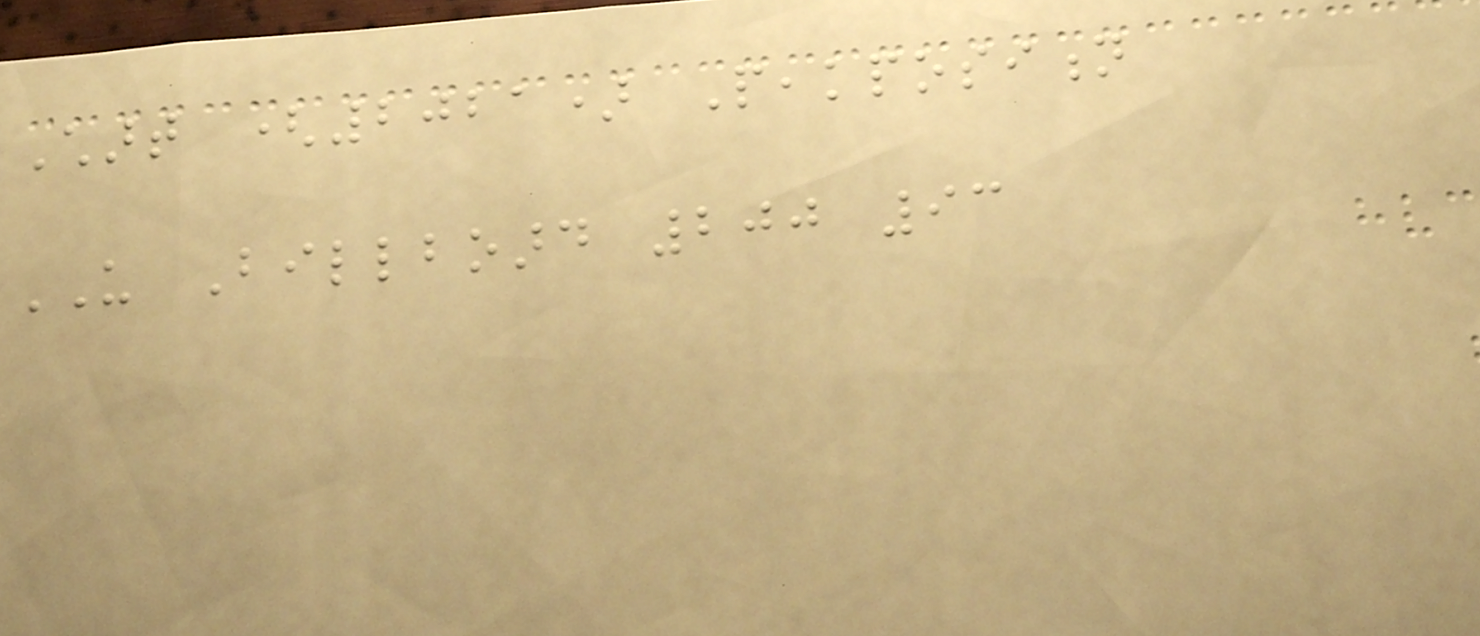Chart (2021) Peakposition
US Billboard 200 93
